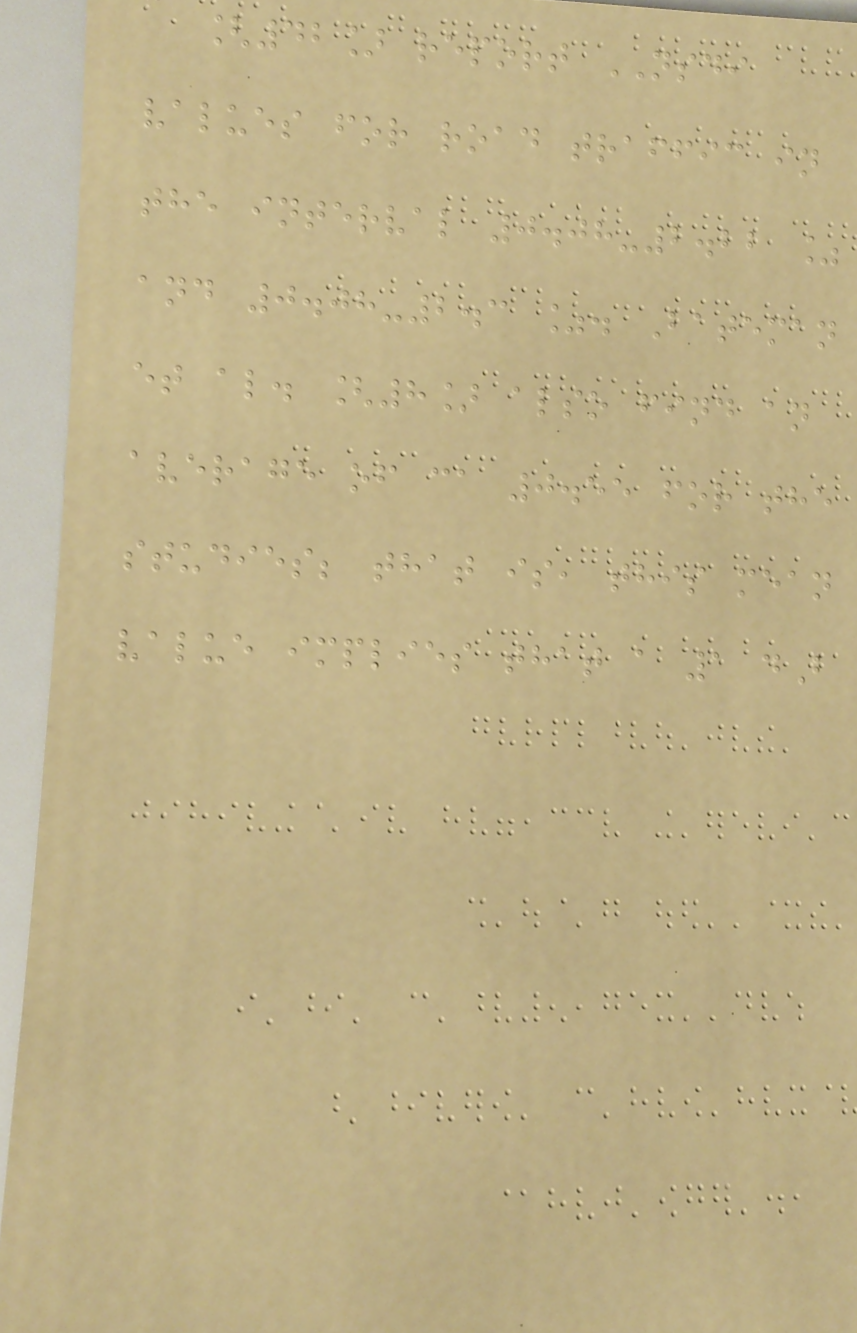[42] report NSDI
values for road traffic in
the interval 0.08-2.22 %
and 0.08-2.3 %. Bateman
et al. [8] also find an
average of ca 0.55 for the
studies; that is, this mean
value implies that a 1 dB
